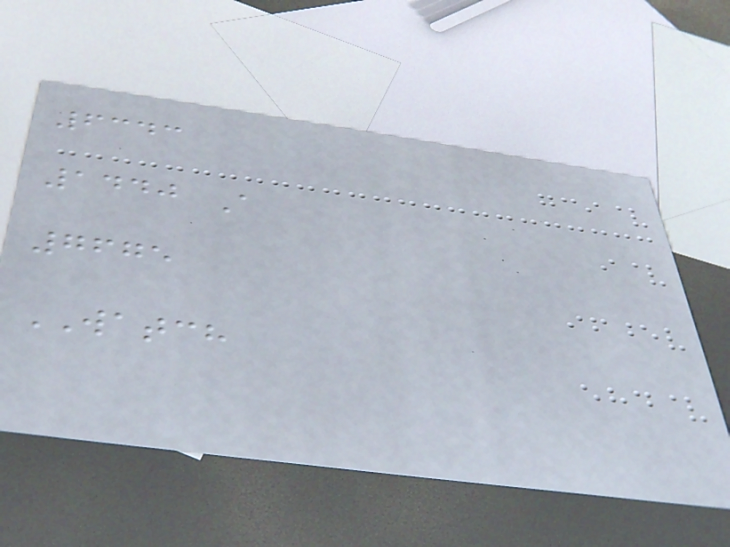6343
1440 A
7675
WATCH
